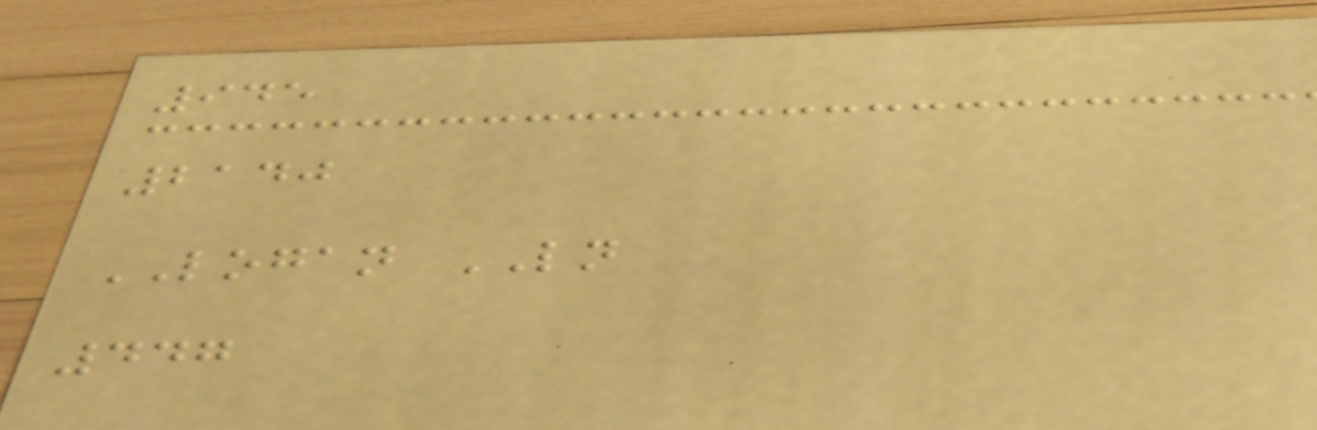945
2140
LOGAN LN
447
